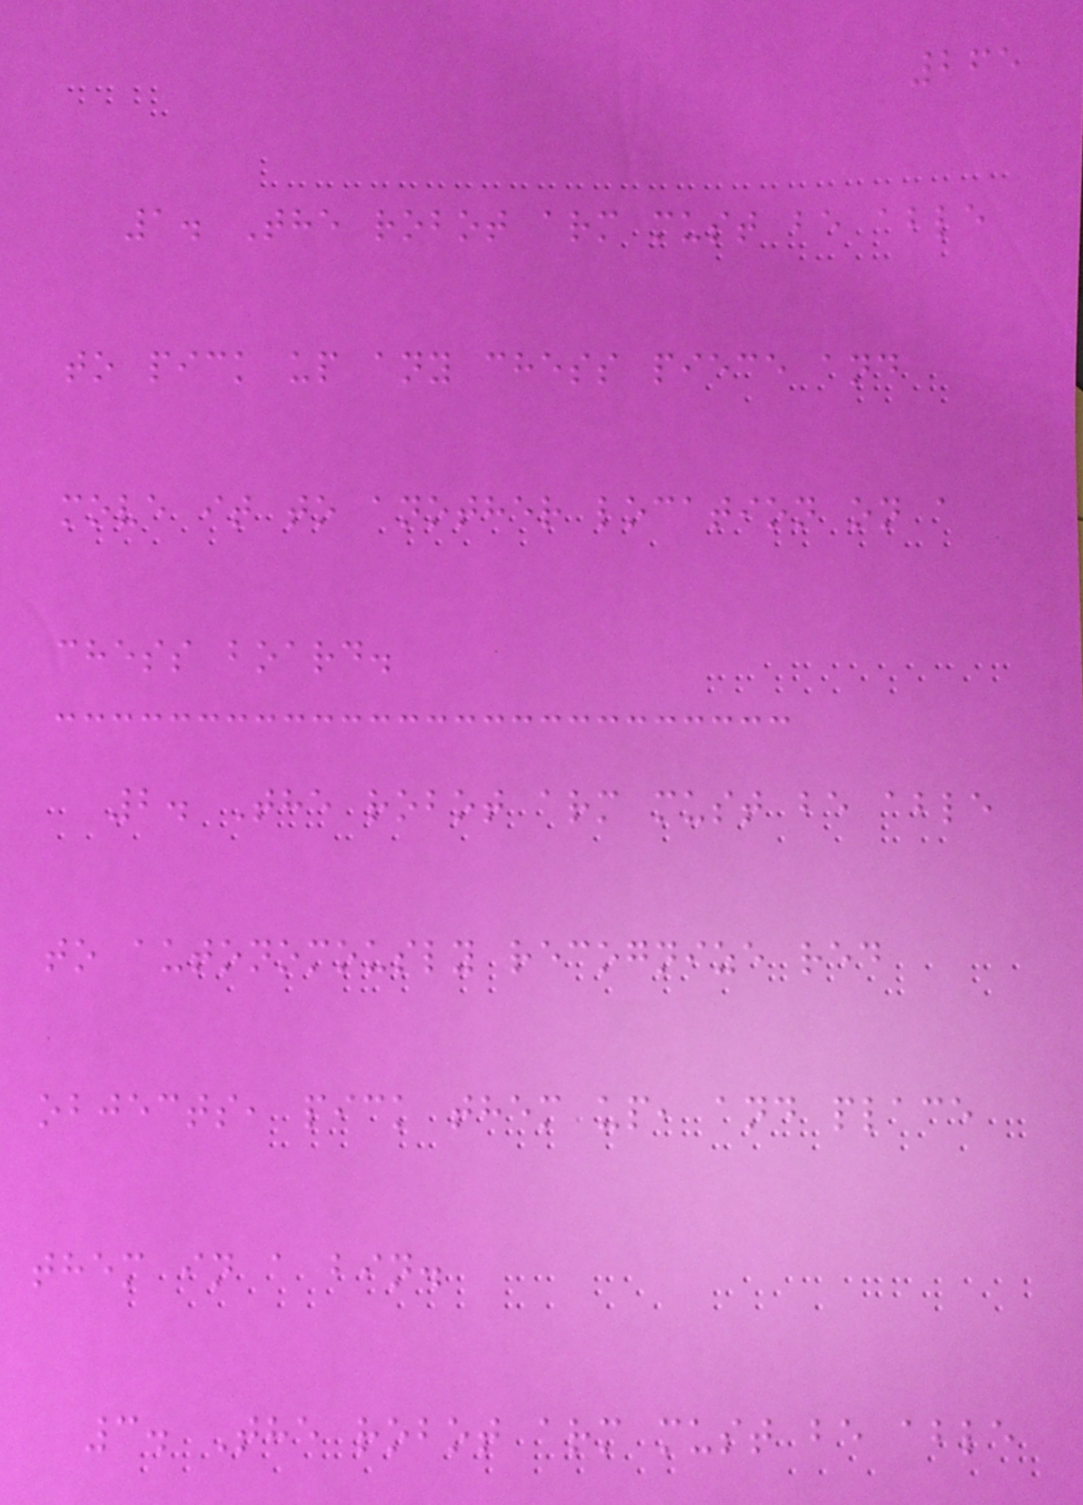265
1. The robot arm must be able
to pick up any chess piece and
move it to another location on a
chess board.
2. The robot arm must be able
to autonomously recognize red
objects, pick them up, and place
them in a bin.
3. The robot arm must be able
